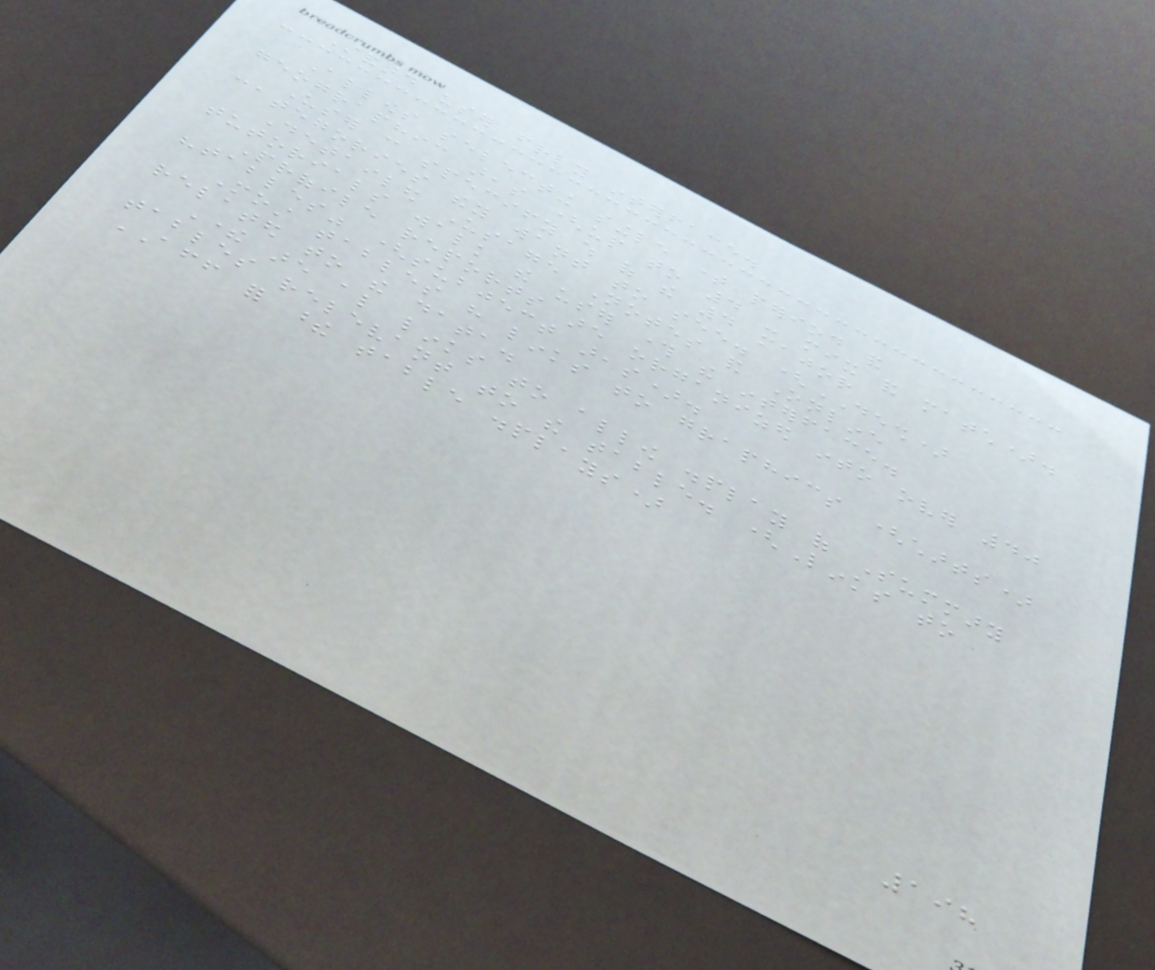Standard user friendly interface.
Allows selecting single time period and
geographic areas (up to 4 - mix and match).
User can specify which of the 4 major
categories they want to see. (DESH)
Detailed Usage Notes and Online
tutorials walk the user through the interface.
Profile reports are organized into over 40
"tables" (subject areas).
Most tables have links to graphics (charts)
related to the data.
There are also links to allow display of Summary
tables relevant to the table. (Links to
AFF for these table displays)
198
